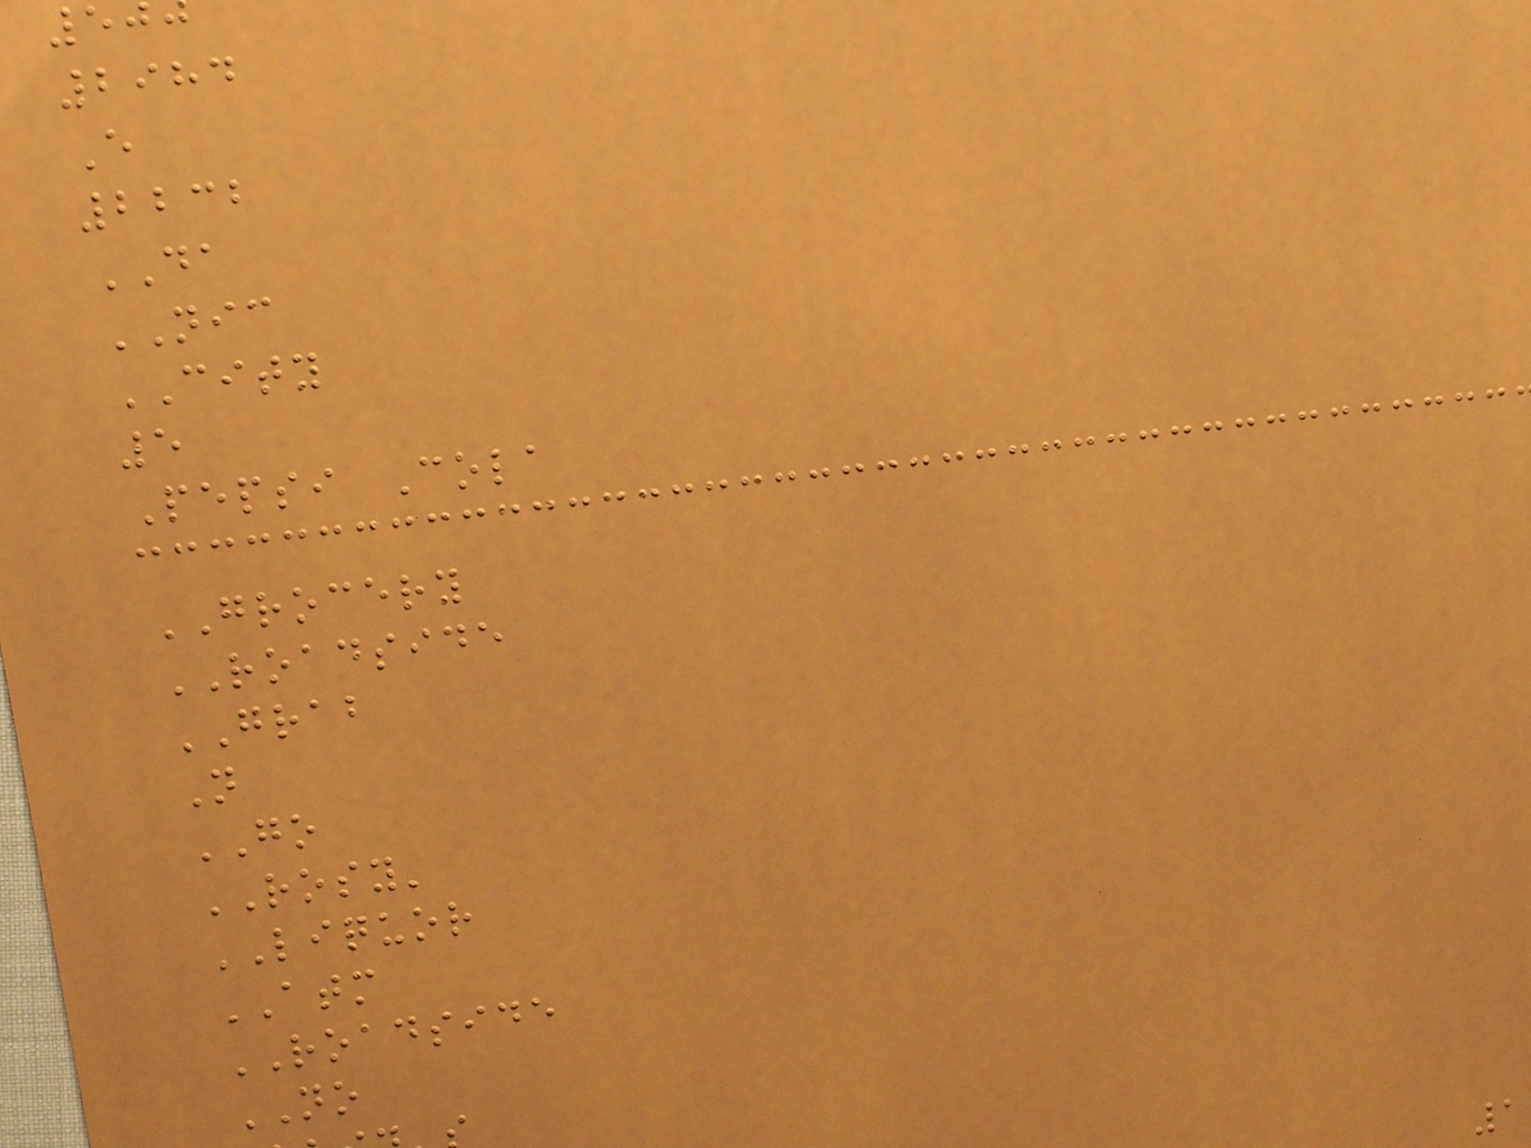2984
E
2232
DA
NIC
CITY
5
Pepsi Cola
GROCERY
ROADSIDE
GRAB
N
GO
ROSY'
LIQUOR
ATM
ROADSIDE
NO
